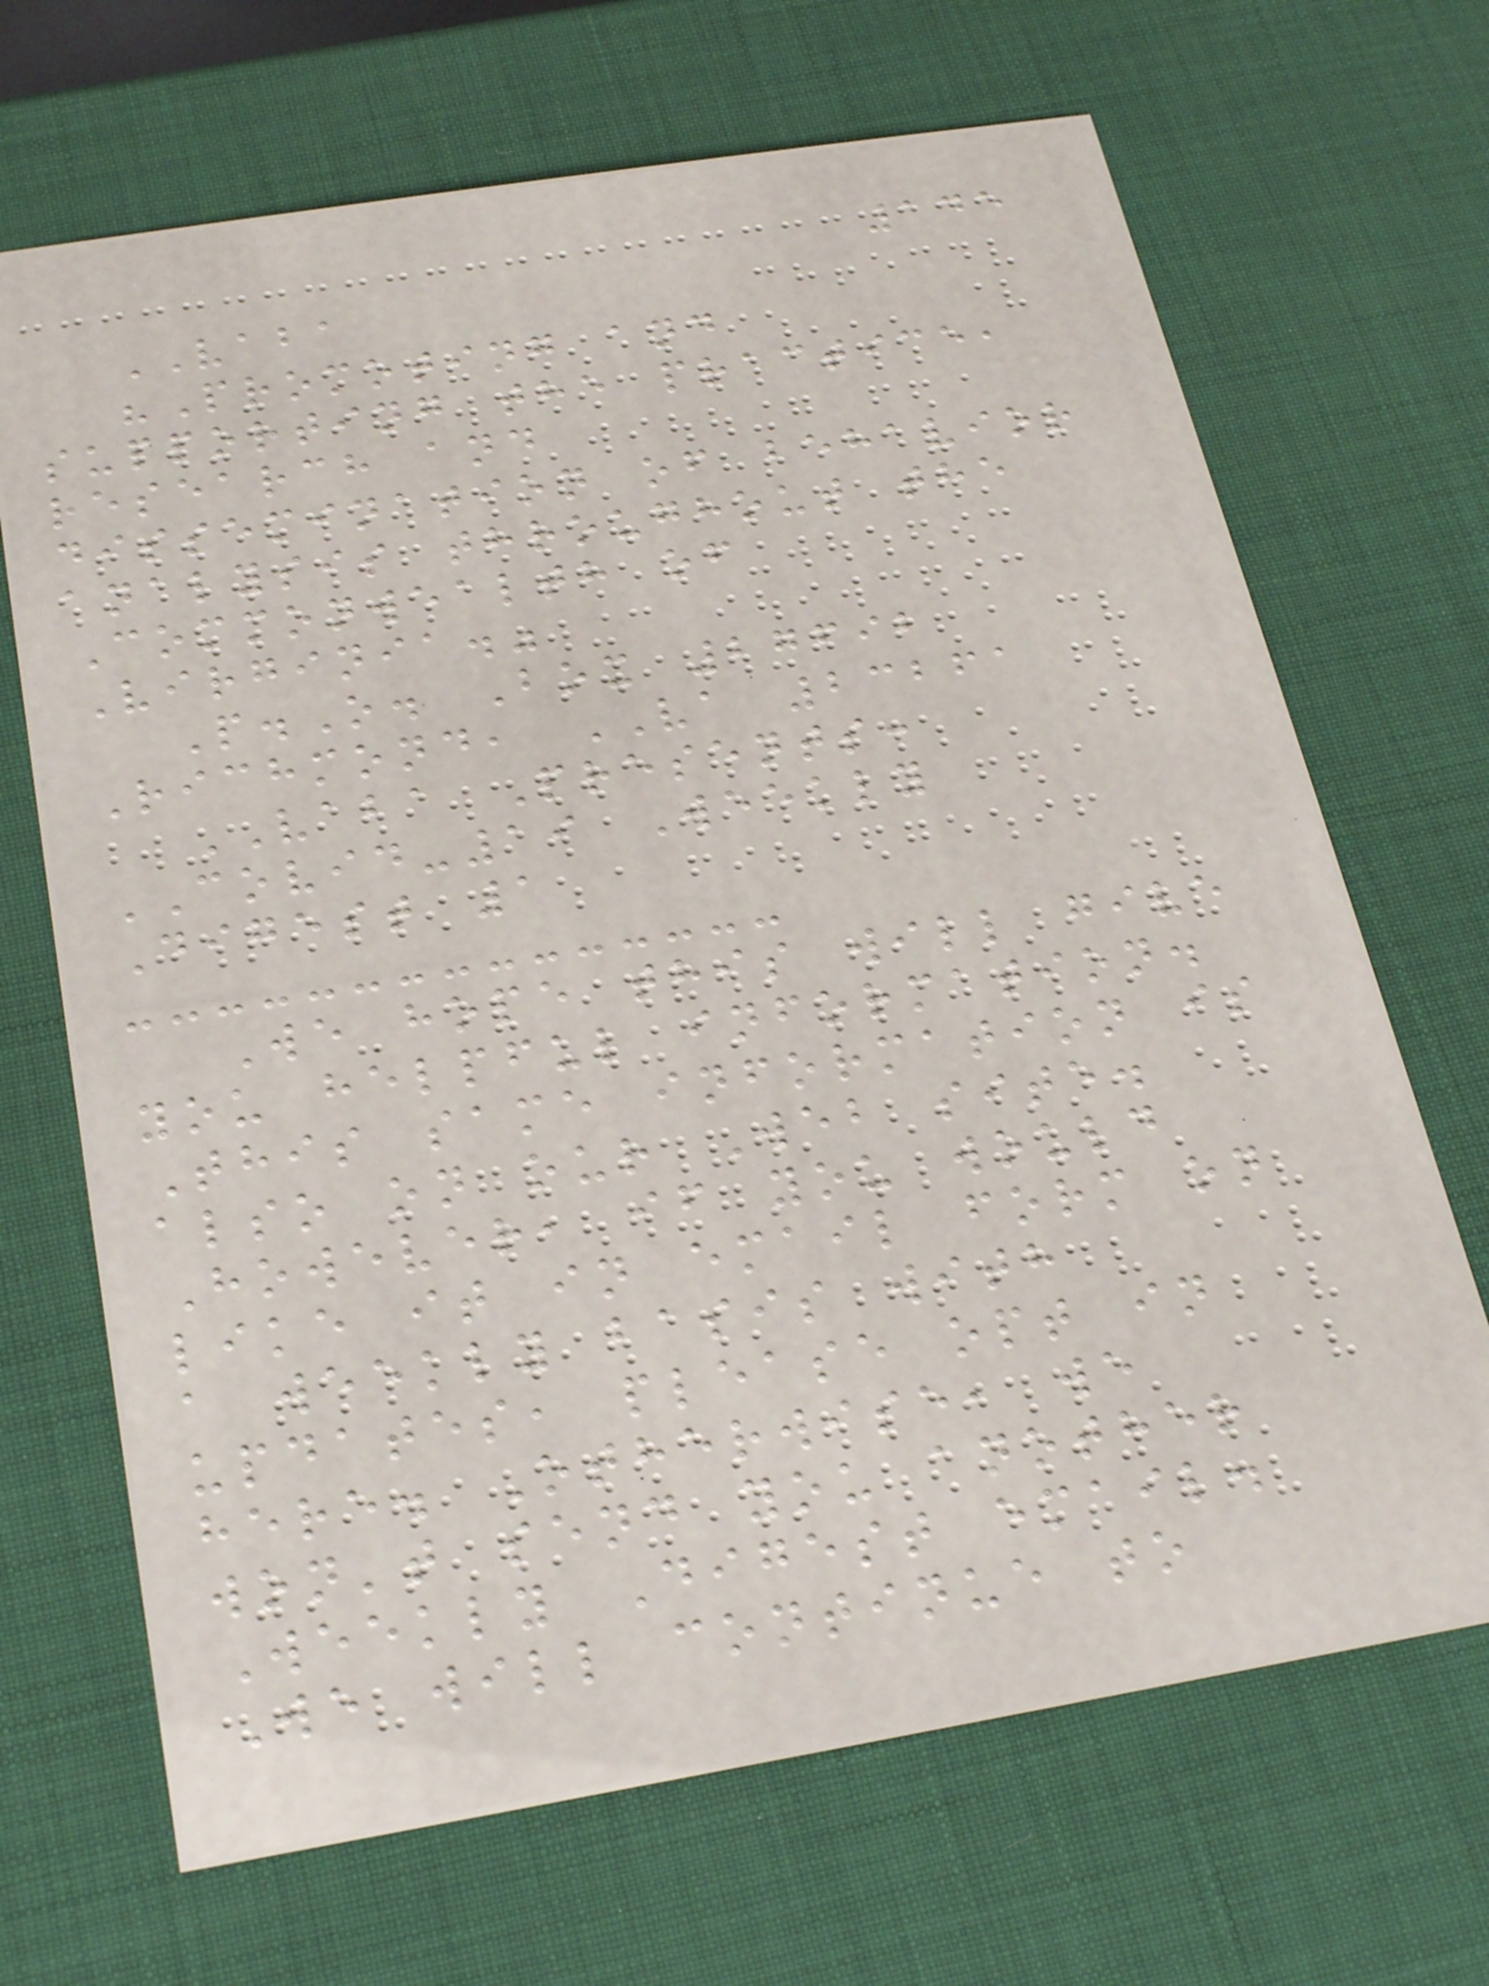145
VABA
"Promoting and
supporting the practice,
research and
dissemination of behavior
analysis throughout the
Commonwealth of
Virginia."
P.O. Box 27692
Richmond, VA 23261
VABA Presents:
COVID-19 Weekly
Digest 1
We hope this will give
you helpful information.
This same information is
also on our Web site.
However, if you would
like it in email form on
a weekly basis with
updates, please opt in
here. Otherwise, we
won't send you another
Weekly Digest email.
We will continue to
